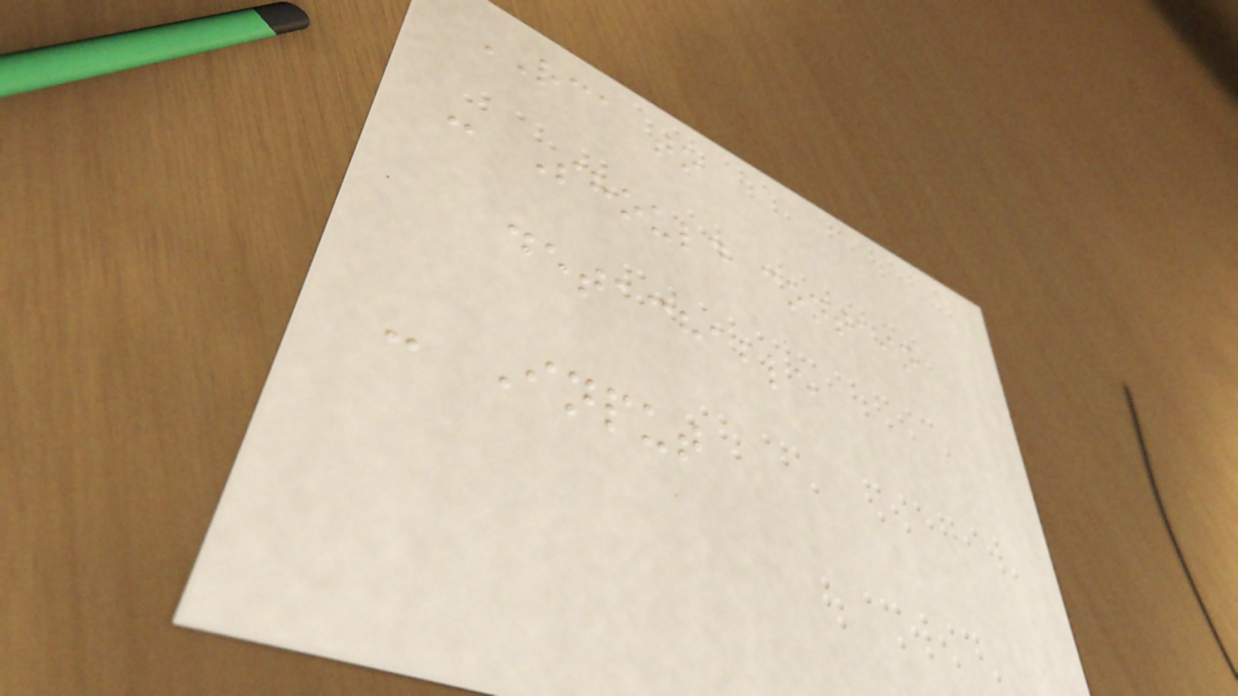RCA to
- Should contain
detachable
- Input
